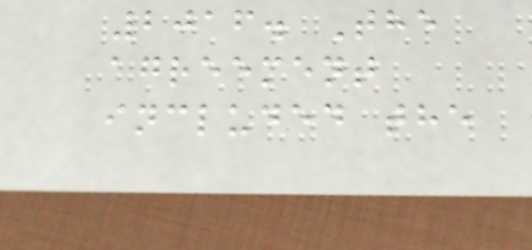2016. The
agreement
included the
